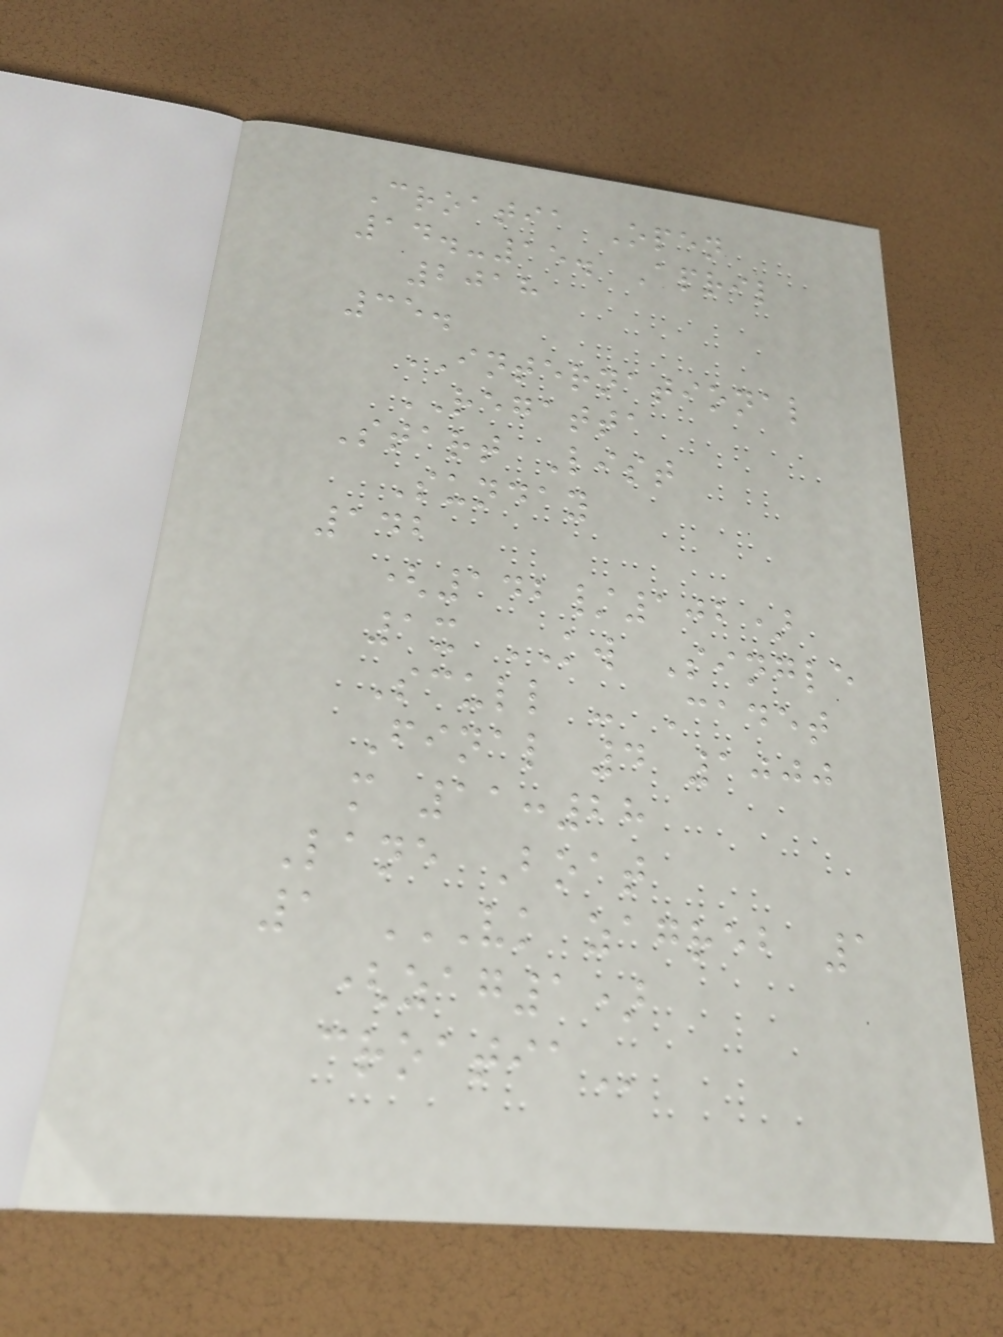Croatia Open
14.-15. April
2018
35.
INTERNATIONAL
REGATTA
Start List
Sunday
142
(142/102)
1x KW Single
Scull - Cadet
Final 4 1000
m 11:28
Lane Boat
1 VK ZAGREB 1
(ZAG1)
CROATIA
